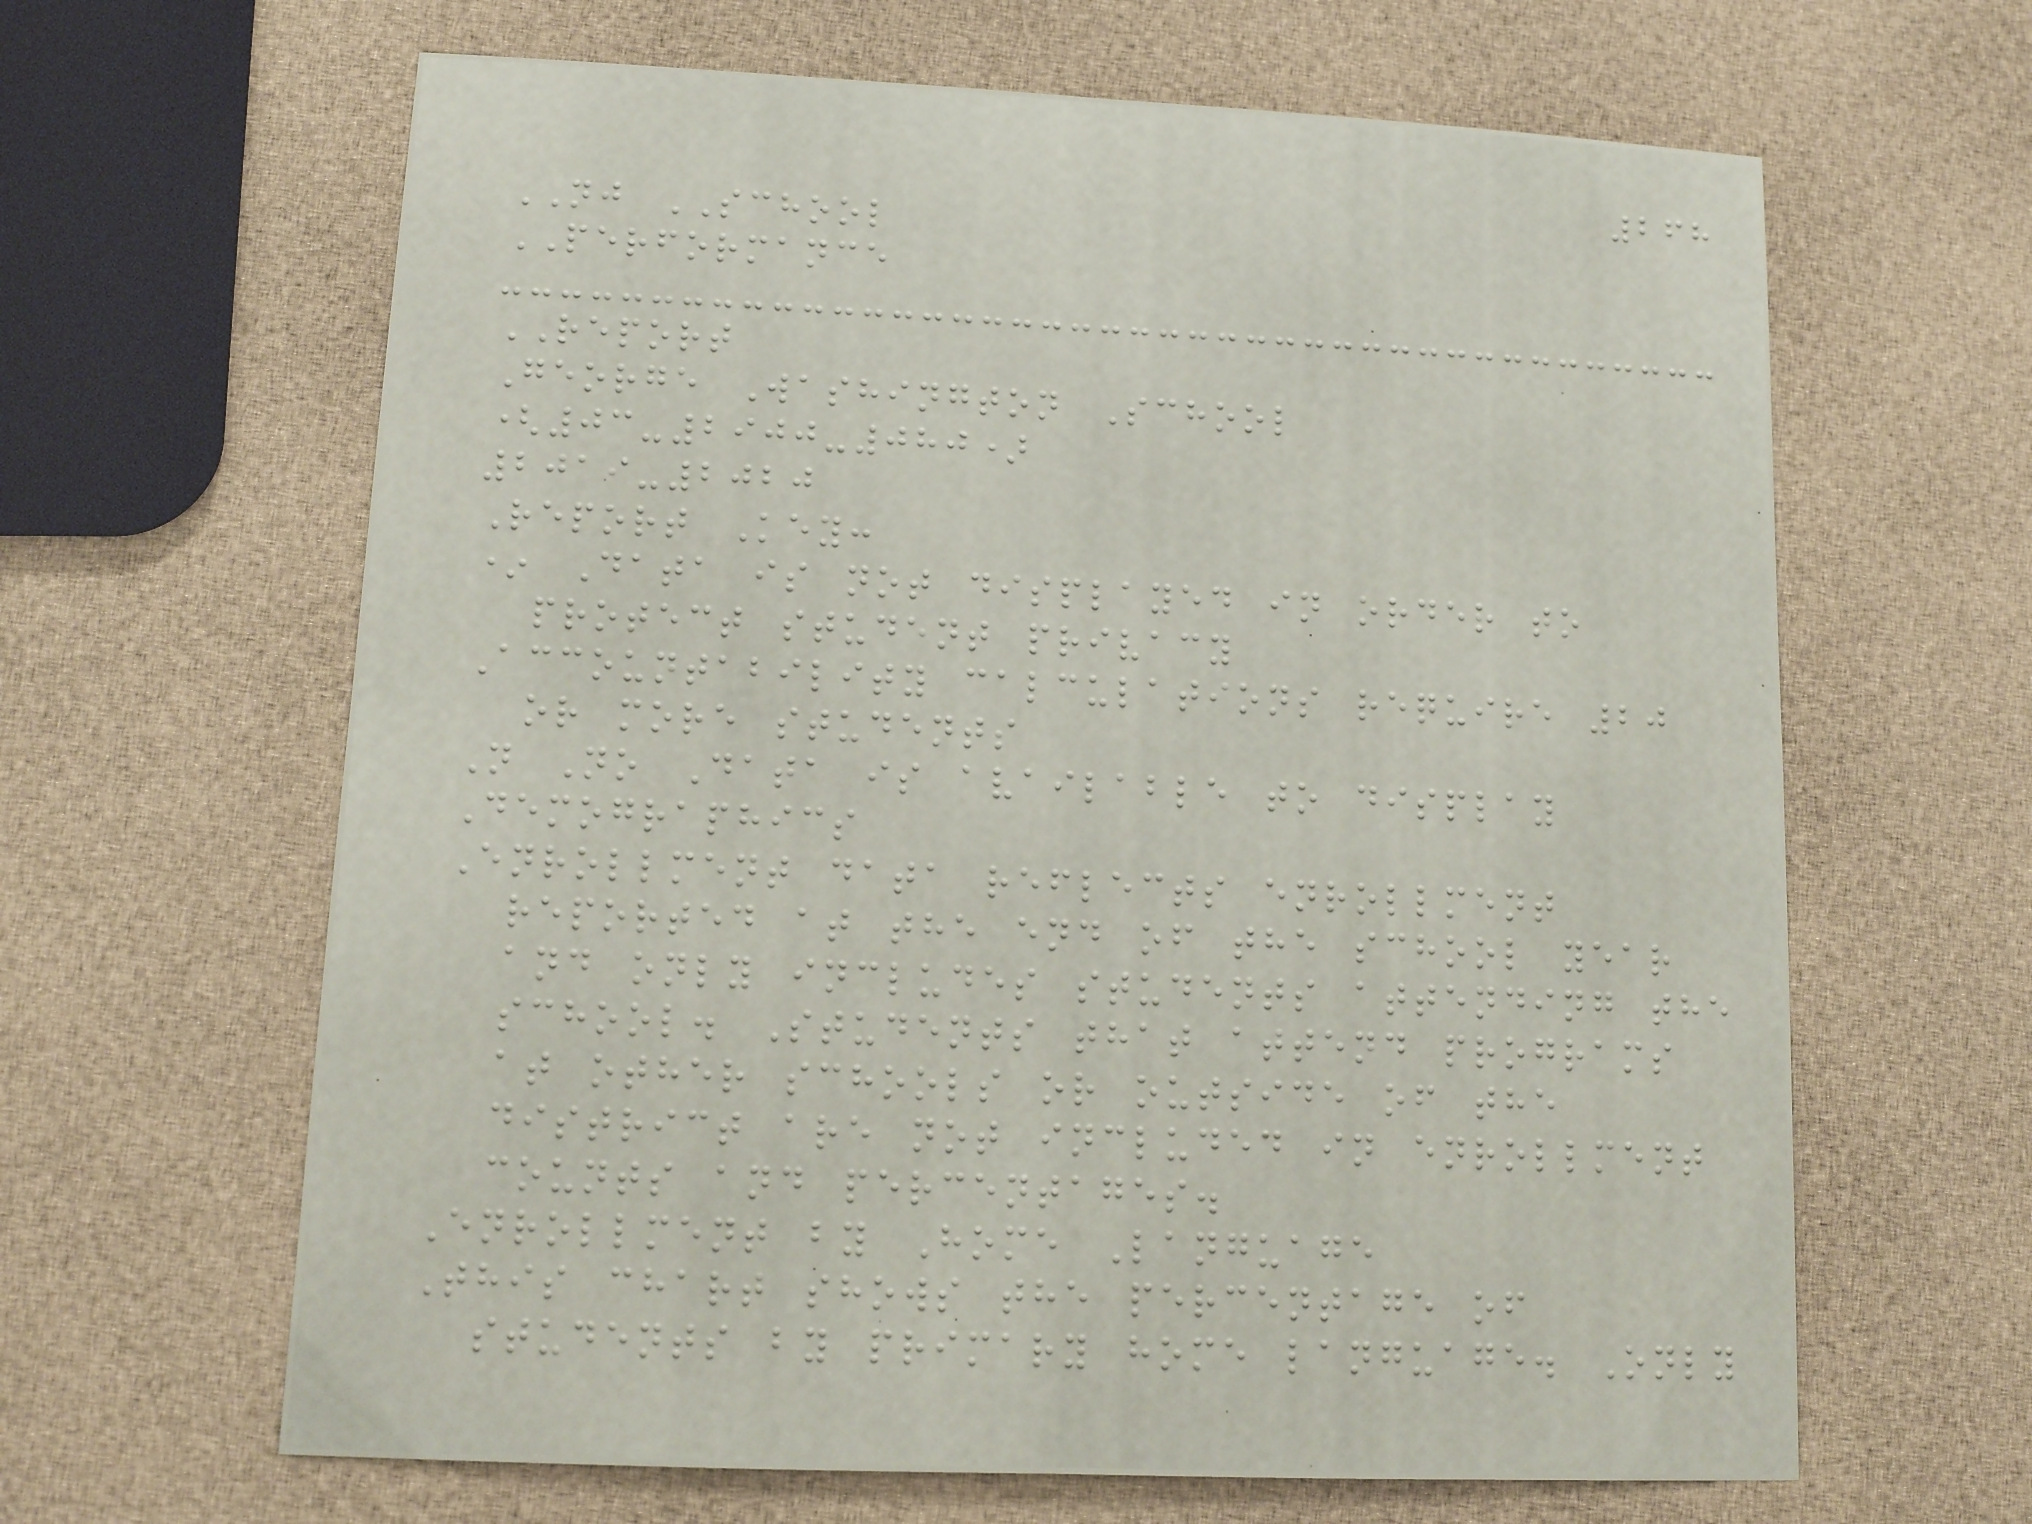268
NJ SCHOOL
PERFORMANCE
REPORT
George Washington School
(03-2900-080)
2019-2020
Report Key:
* Data is not displayed in order to
protect student privacy
Accountability calculations require 20
or more students
N No Data is available to display
Demographics
Enrollment data reflects enrollment
reported at the end of the school year
and only includes students attending the
school. Students that attend programs
at other schools or outside of the
district are not included in enrollment
counts and percentages.
Enrollment by Home Language
This chart shows the percentage of
students by primary home language. Only
